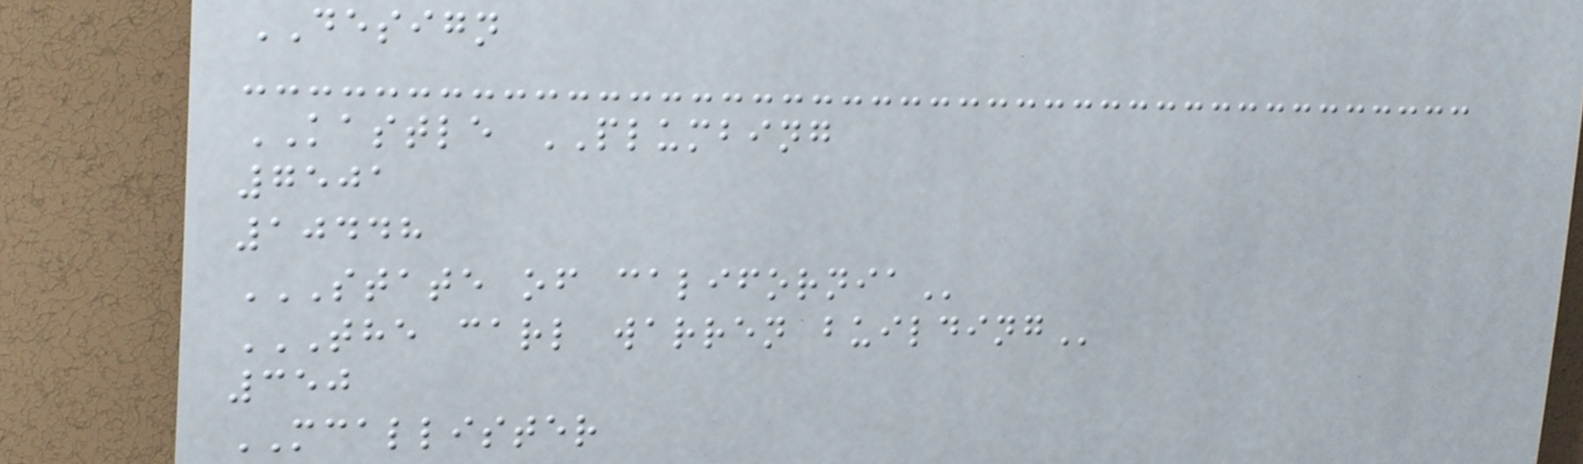DESIGN
KASTLE PLUMBING
7501
10448
STATE OF CALIFORNIA
THE CARL WARREN BUILDING
350
MCALLISTER
